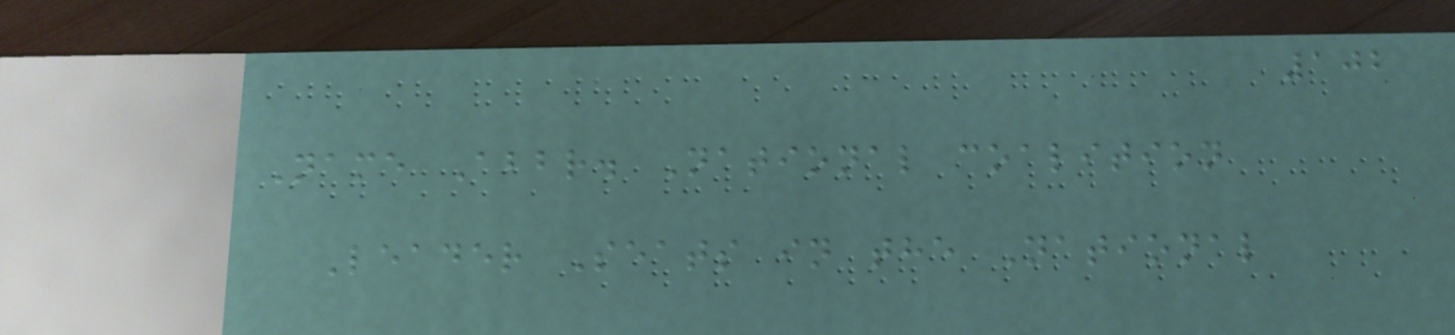102
Name Abbr. National coalition
Leader Seats in the National
